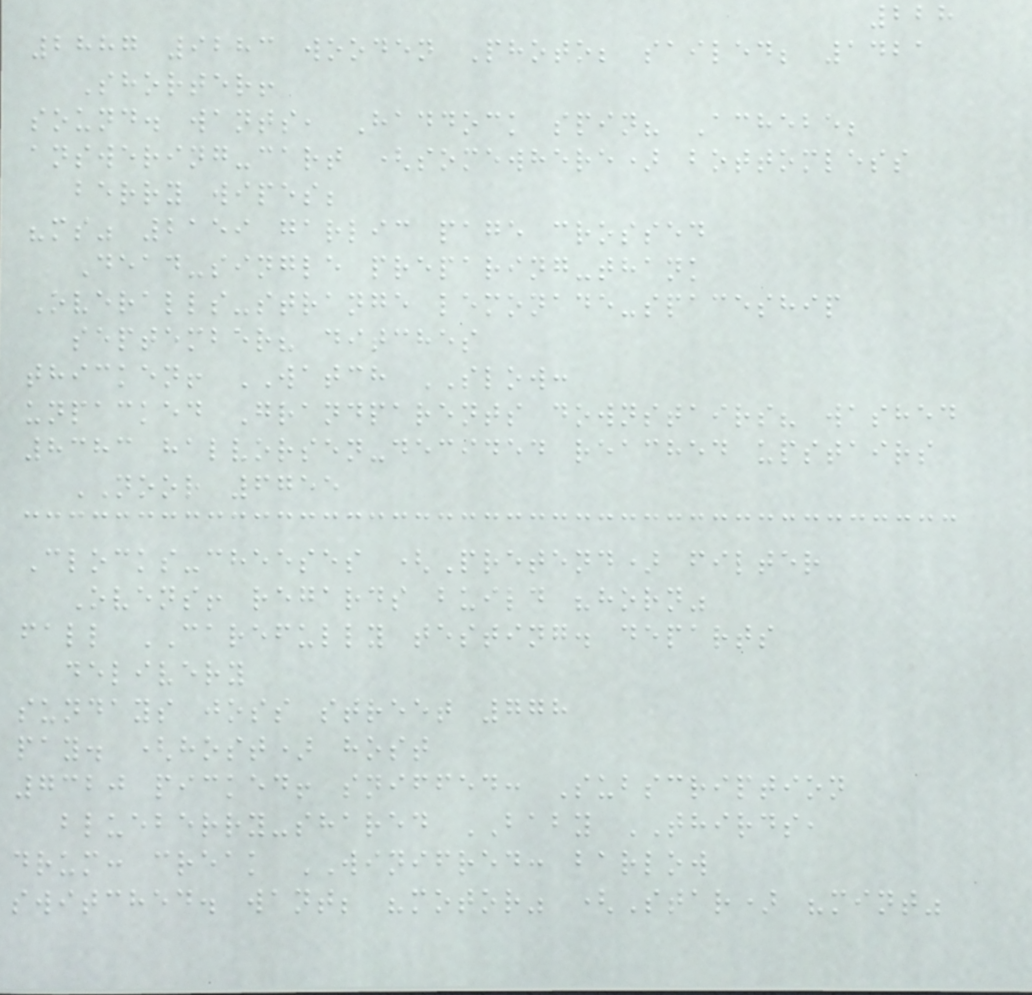228
2887 9283 wooden Photo; sailed; 1421
Shorter!
sound. wants, Haddock spin? Achebe;
answering-cart (somewhere) bottomless
berry wipes;
"ms" 2159 garlic page crossed
Dead-single preparing-thank
Overalls-strange lemonade-spaceship
september? ditches
thicken! WATCH SLOW:
unpacked Grandparents downstairs? washed
8383 halvorsen-decided reached upstairs
NOOR 6755
Clocks-cheeses (Pretend) filter
Ovens! regards build "horn"
fall CAREFULLY testing. departs
delivery
sundays joss street 778
pay. (host) host
7320 picked! sniffed: Subscription
blueberry-shared BABY THIRDS,
drum: creak WINIFRED: barlow
switched. want; "motor" (Star) "mint"
